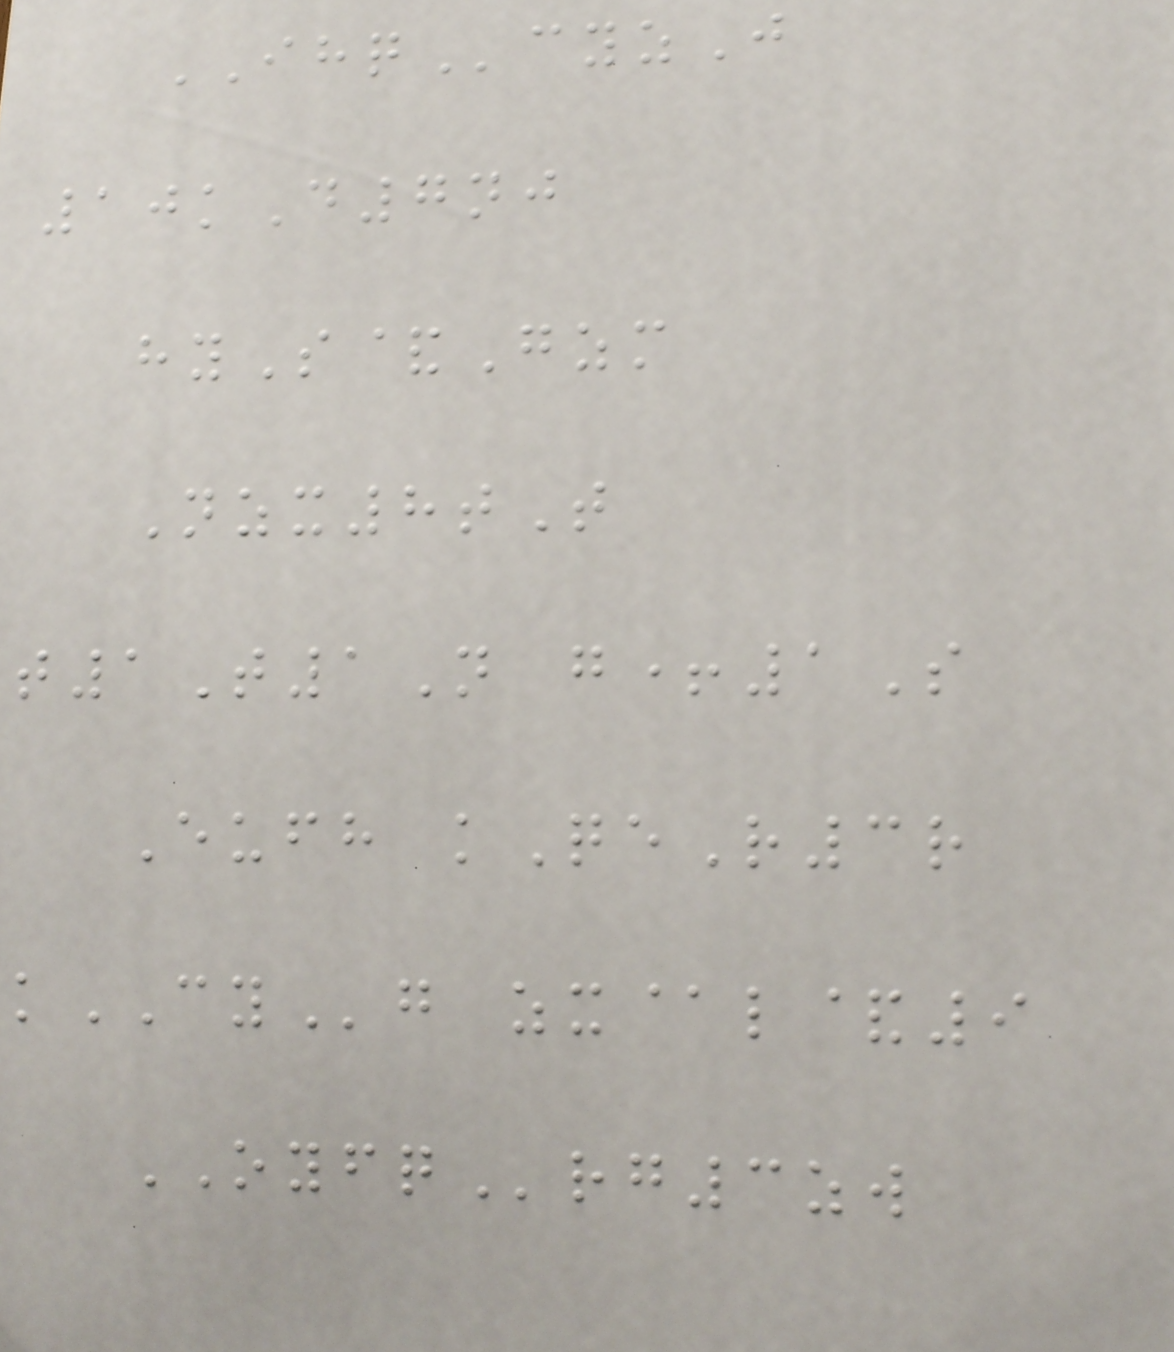IHQcyzJ
10kD7nj
hyS&Gzm
Nzx8tT
t1T1N g+1S
Eufh kQeR3r
kCYg zx@l&9
OYFQrg3zw
